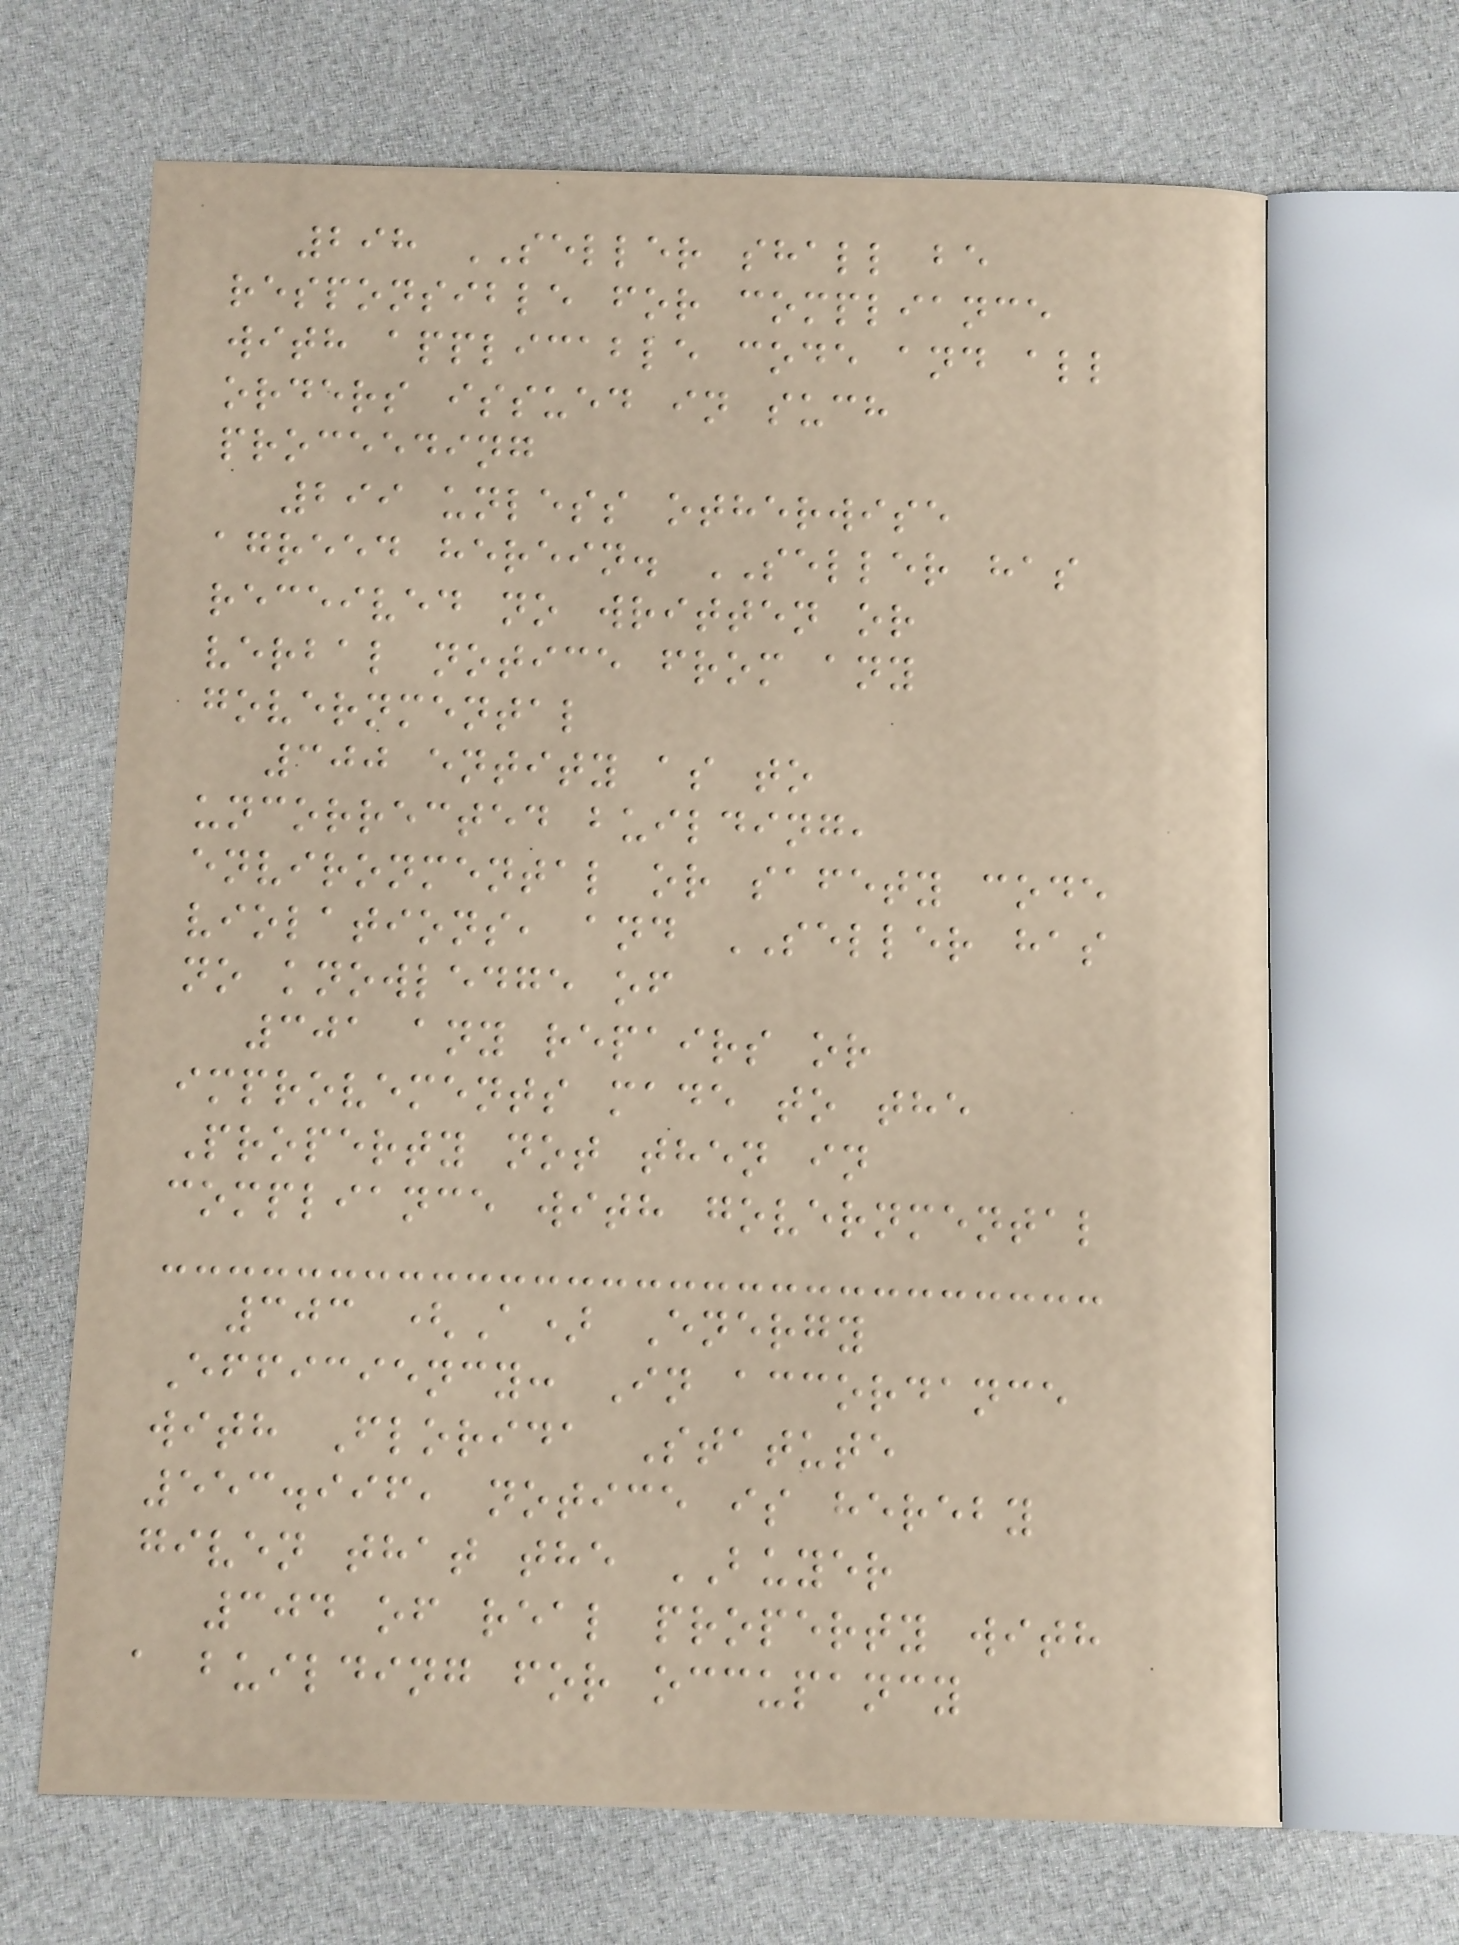298 SELLER shall be
responsible for compliance
with applicable code and all
orders issued in such
proceeding
299 unless otherwise
agreed herein. SELLER has
received no written or
verbal notice from any
governmental
300 entity as to
uncorrected building,
environmental or safety code
violations, and SELLER has
no knowledge of
301 any repairs or
improvements made to the
Property not then in
compliance with governmental
303 (A) Energy
Efficiency: In accordance
with Florida Statute
553.996, notice is hereby
given that the BUYER
304 of real property with
a building for occupancy
